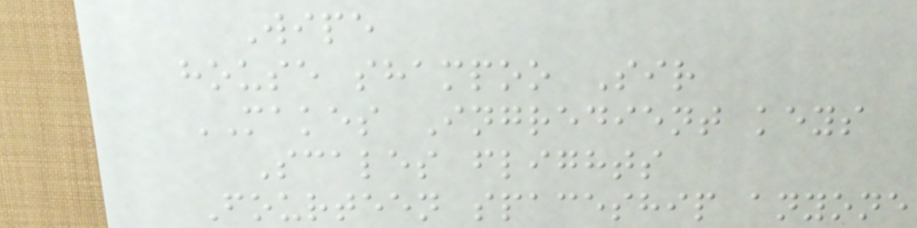Wipe
house shampoo Sir
MAKES Ingredient keys
Scales flights
Fourteen spaceship anyone
